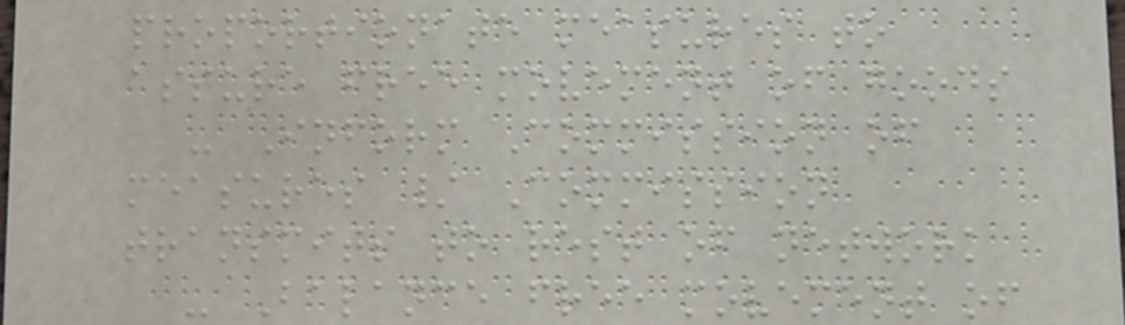proportionate measures to
assure free movement of goods
- Inform Commission of
measures / Commission
transmits to rest of network
- Balance free movement of
